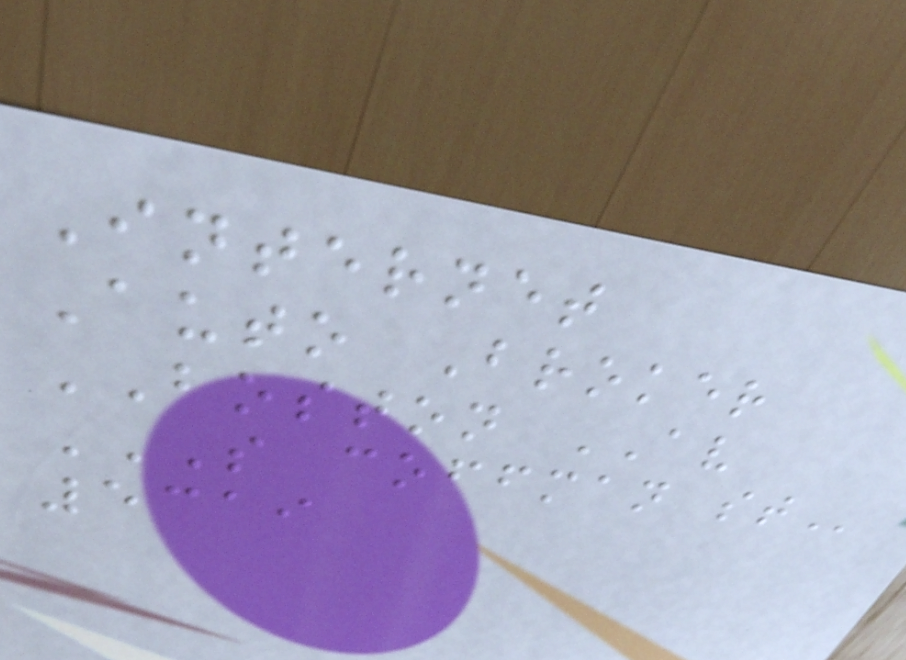Internet
Auto Broker
BOSTON AV
S COFFMAN ST
5319
